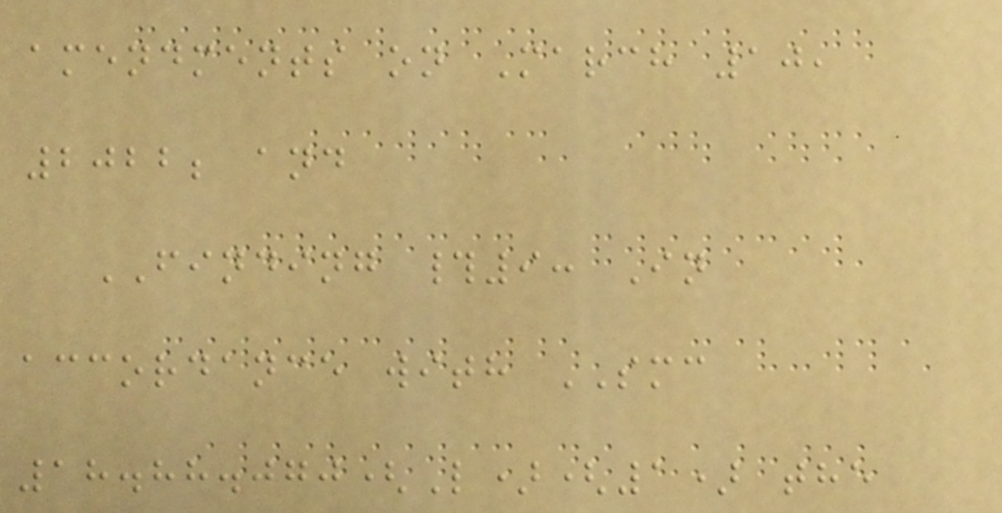amendments on March 10,
2022; and
FINDING #9: In
accordance with SMC
18.88.070(L)(1) the
